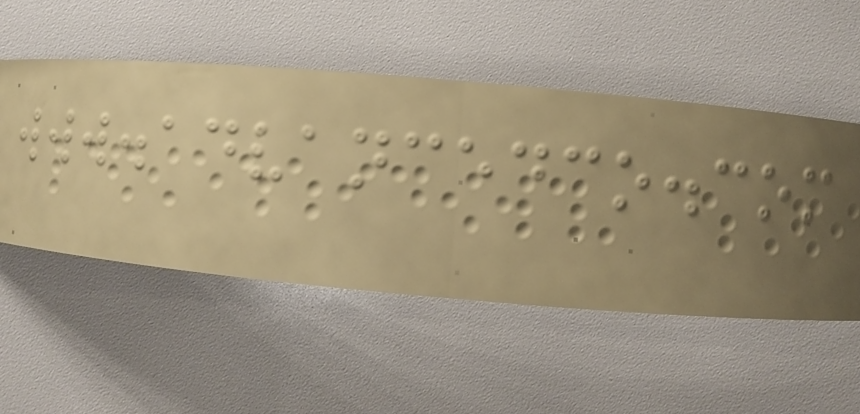www.advancedco.com
